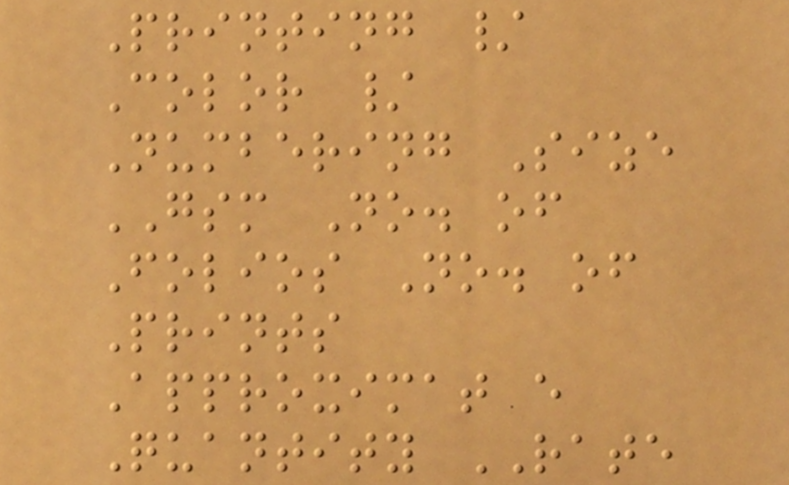Printing /
Color /
Numbering Size
GSM No. of
Folios No. of
Prints
Approximat e
Quantity RATE
